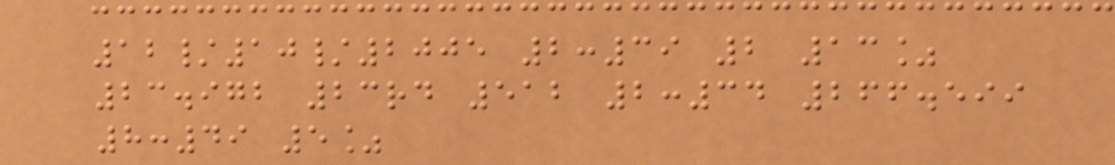12/10/2005 2:39 2 13%
23.972 23rd 512 2:34 266.599
8:49 5%
